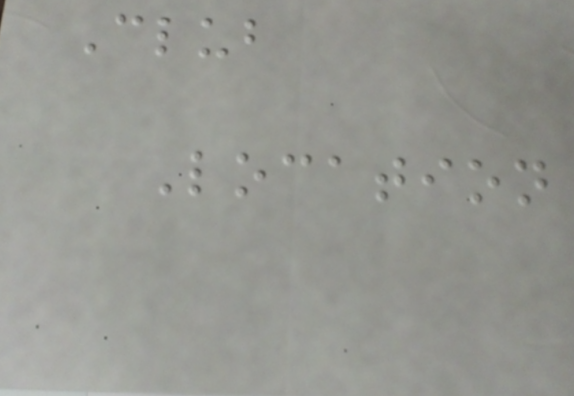Club
Location
